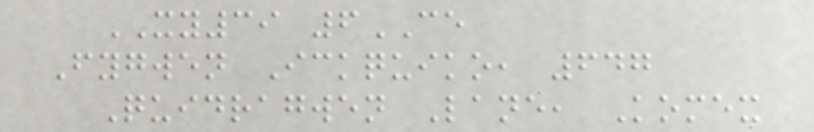XY39 6CE
Fygwen Ickquiko, 647
Quidragwen Lane, Komex
